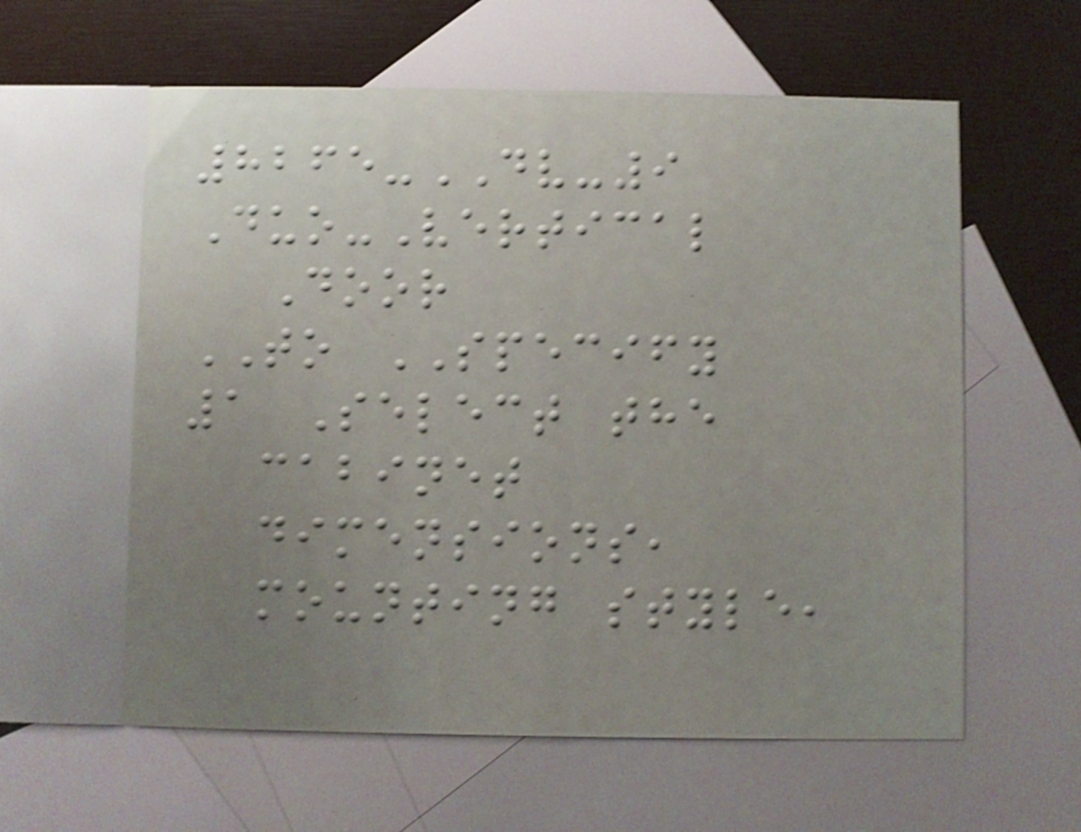8265-DV-9
Duo-Vertical
Door
TO SPECIFY
1 Select the
cabinet
dimensions,
mounting style,
